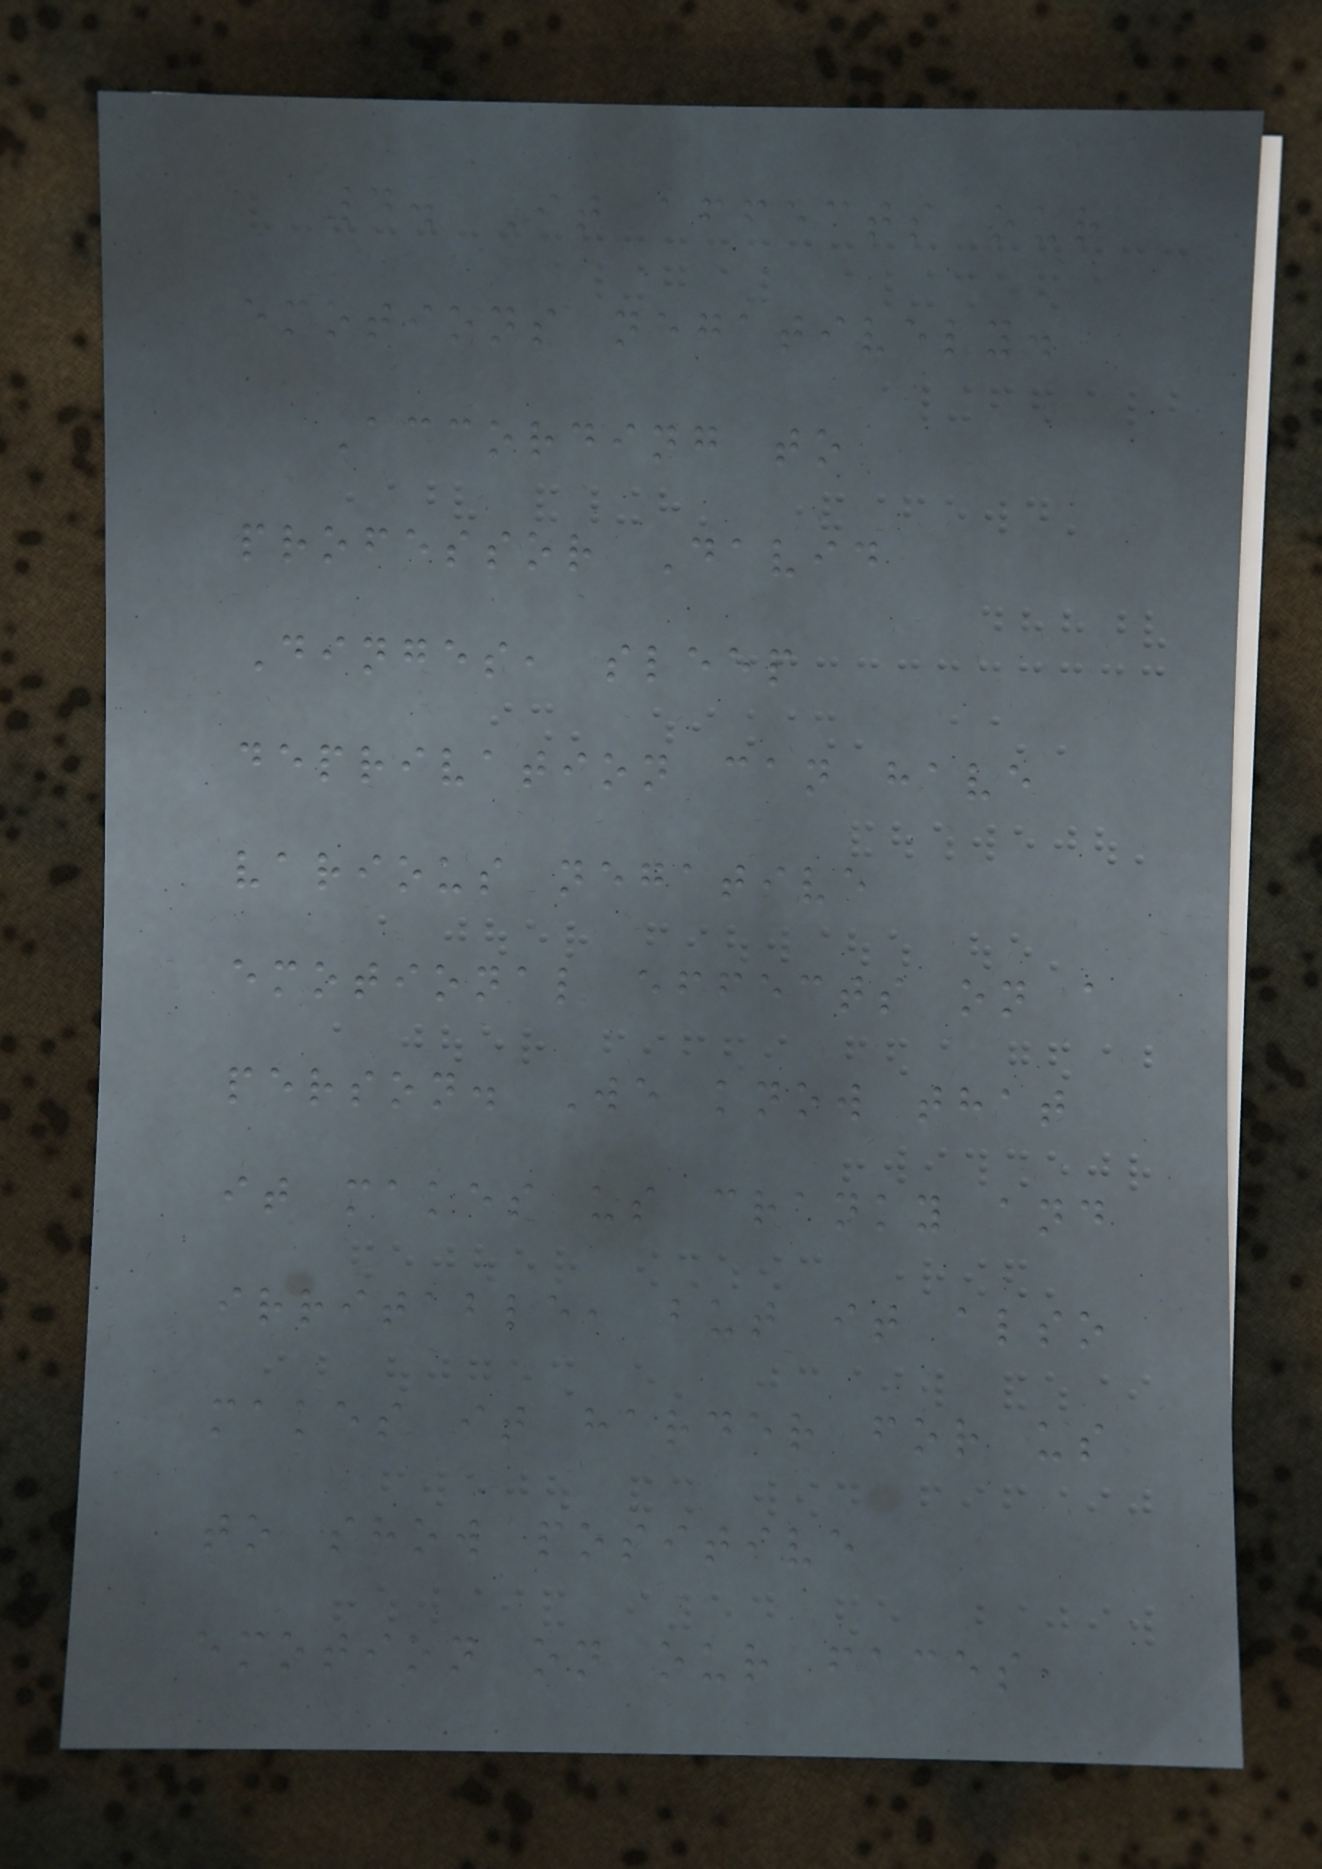4. It affects our
emotions negatively.
According to
professor David
Dinges, sleep
deprivation can have
various negative
emotional effects on a
person. We know that
it makes us cranky and
irritable, but it also
makes it harder for us
to show positive
emotion on our faces,
